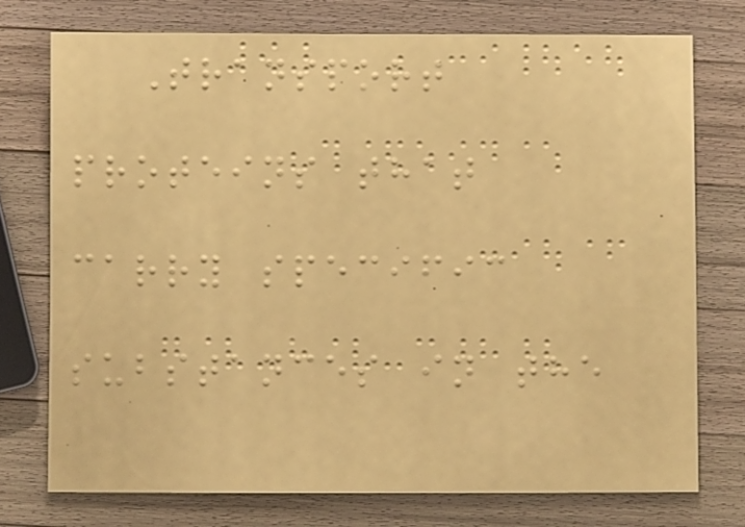Transport
proteins that
carry specific
substances in the
